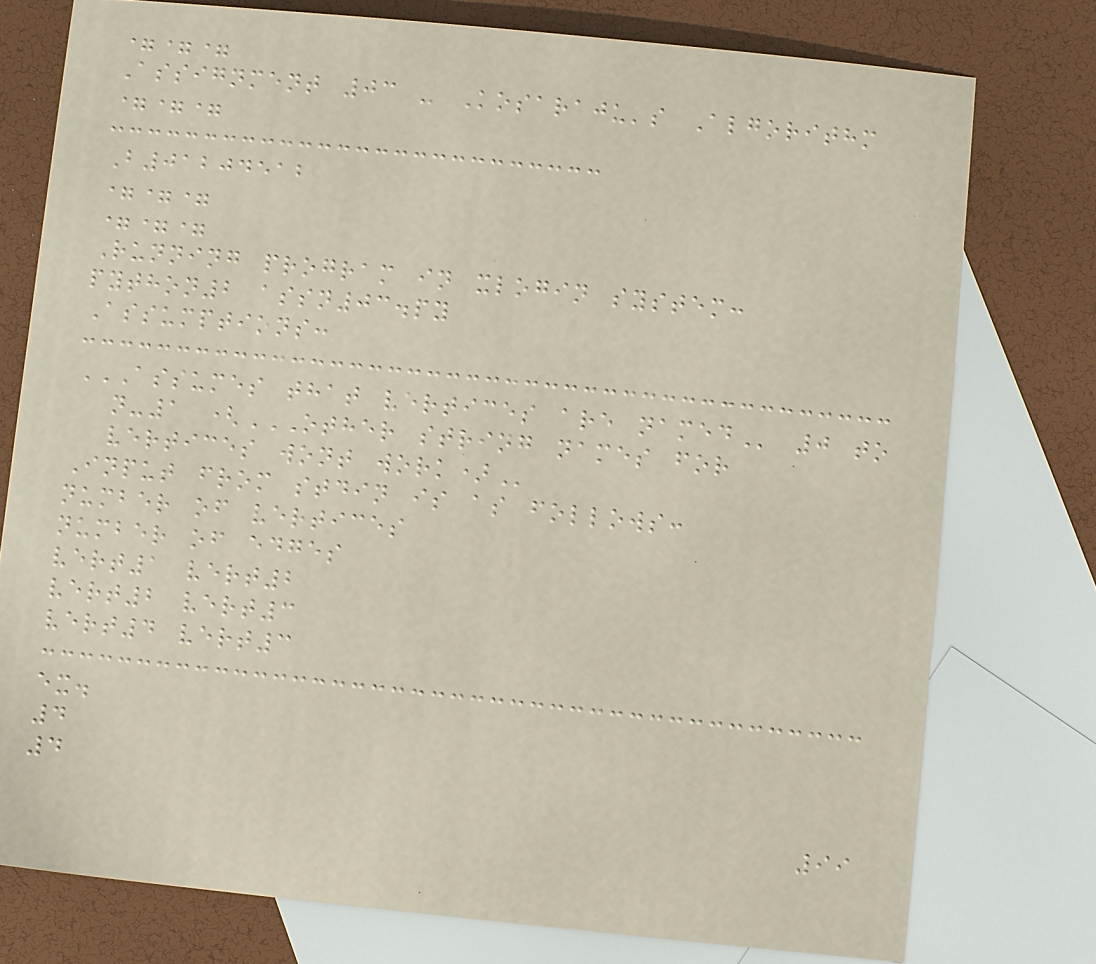===
Assignment 03 - Kosaraju's Algorithm
===
B01204512
===
===
Running program in xlogin system:
python2 assn03.py
Assumptions:
ASSUMES THAT VERTICES ARE NAMED 0 to
n-1 (OTHER STRING NAMES FOR
VERTICES WONT WORK)
Input from stdin is as follows:
number of vertices
number of edges
vert1 vert2
vert2 vert3
vert4 vert3
ex.
4
4
99
